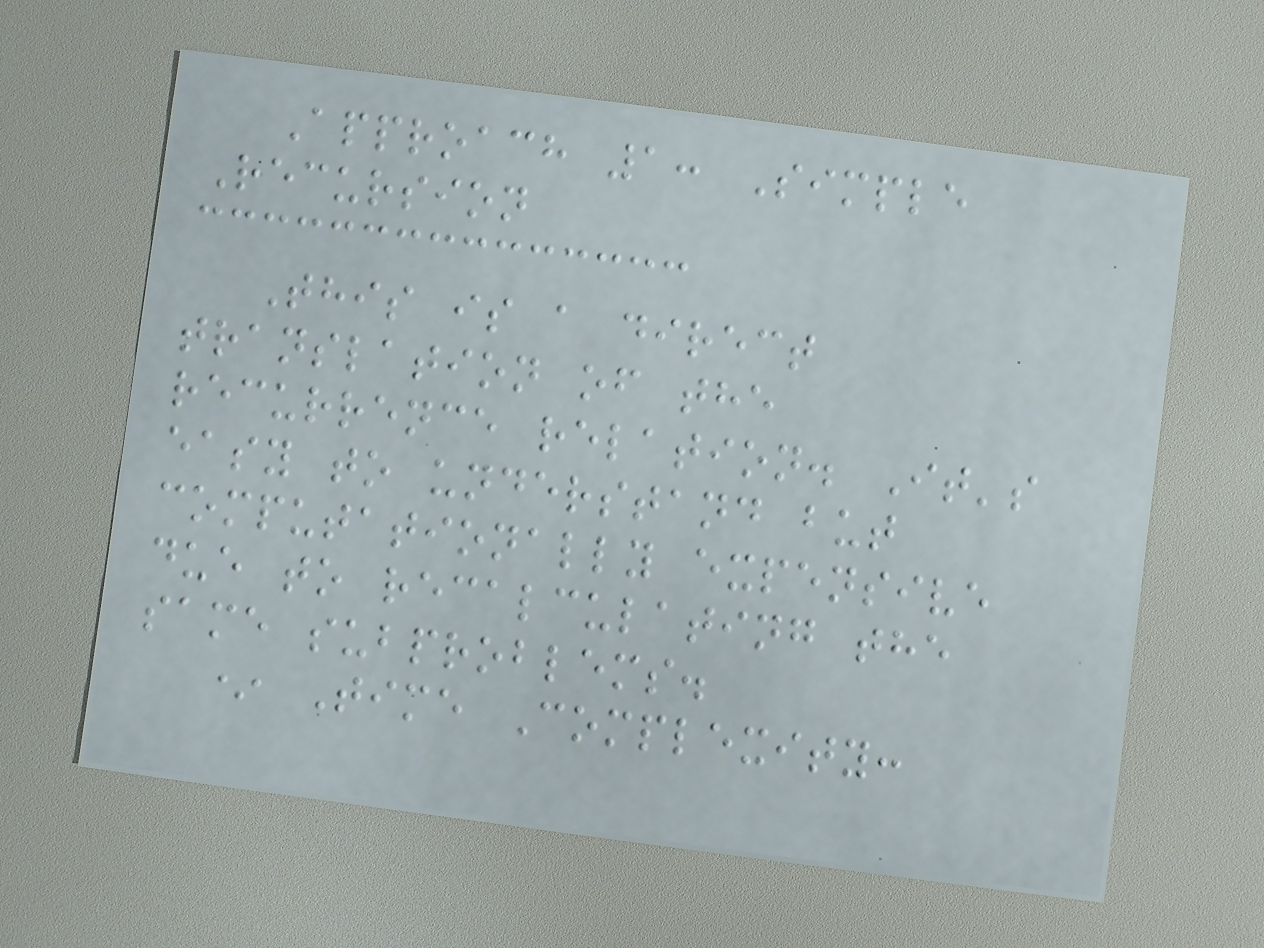Approach 1: Simple
Recursion
This is a direct
translation of the
recurrence relation. It's
easy to understand but
computationally expensive
due to recalculating the
same subproblems.
* Time Complexity:
